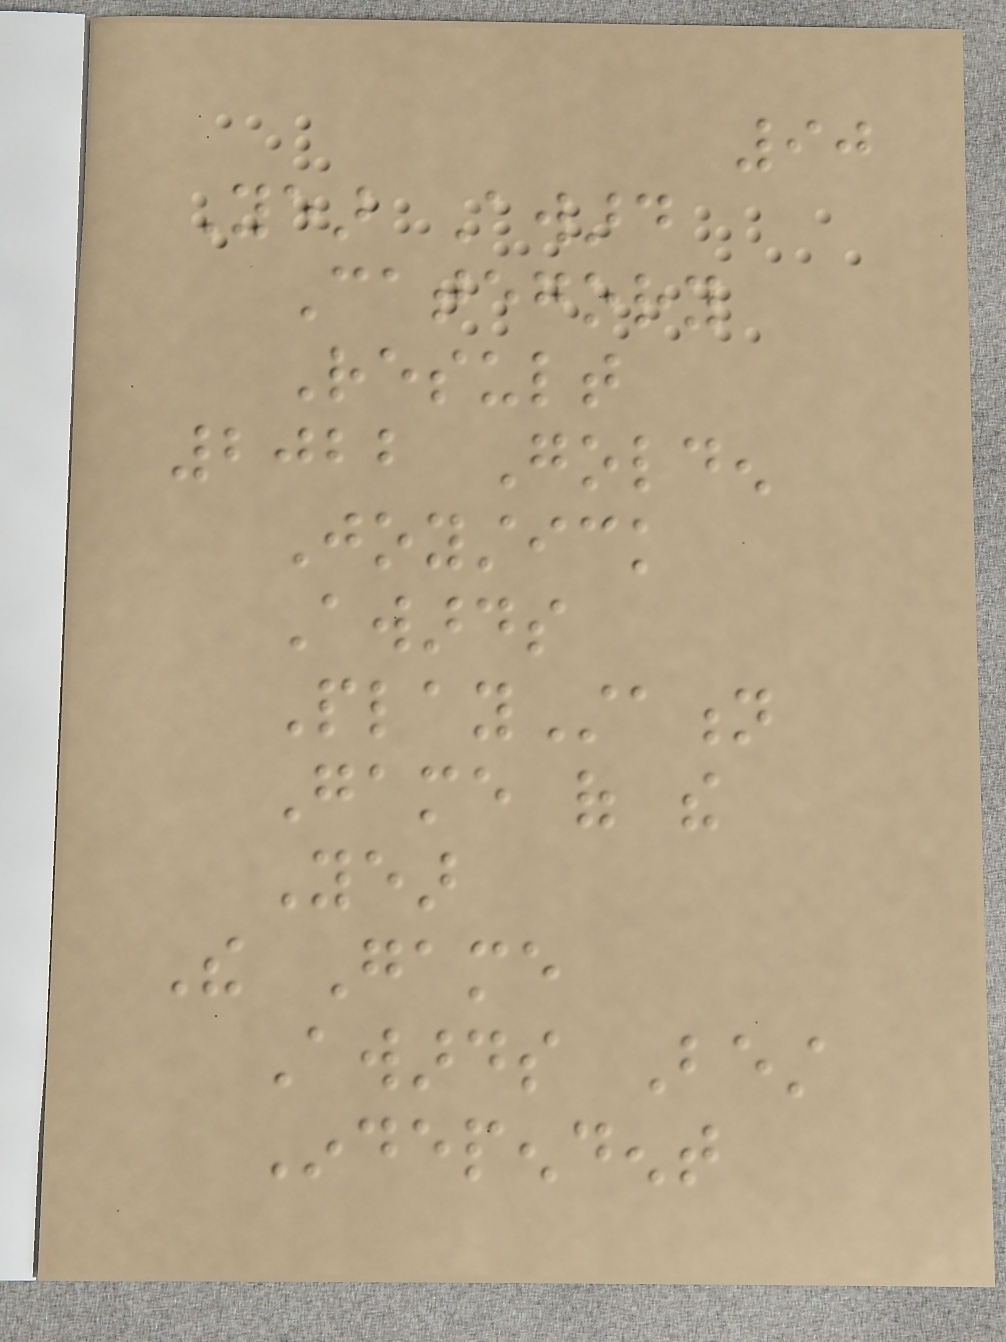90
Year Award
Category
Result
2022 Golden
Joystick
Awards
PlayStation
Game of the
Year
The Game
Awards Best
Independent
